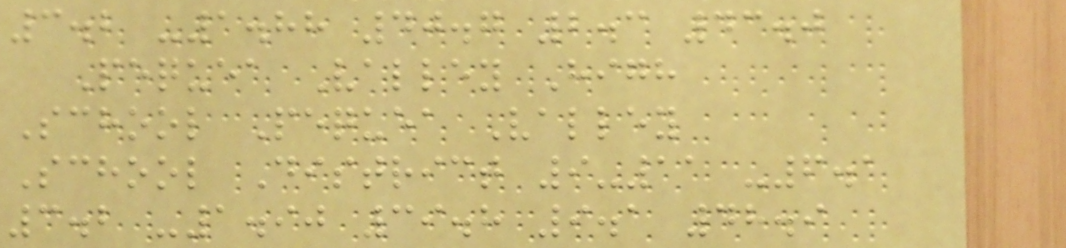3.2 -1.88 40.7 2.3 43.0
Pequea Valley High
School Pequea Valley
School District 9-11 -6.1
3.2 -1.90 39.8 9.1 48.9
